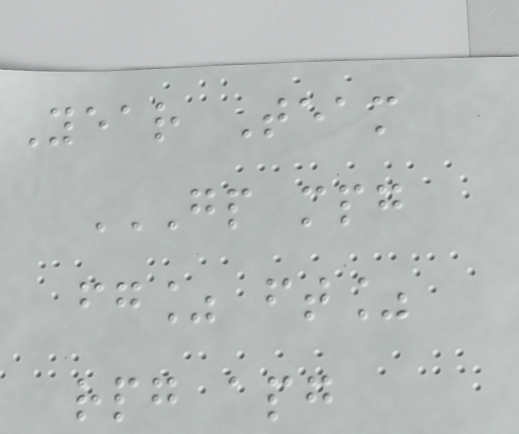Year Team
GP MPG
FG% FT%
RPG APG
